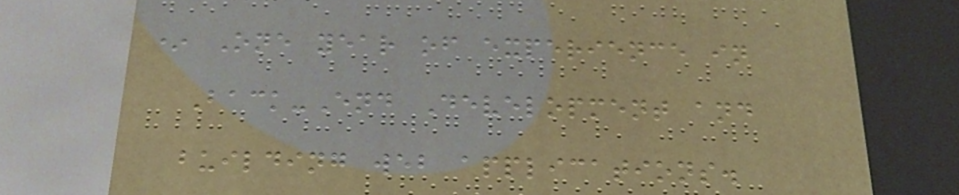* One year of experience in
Back-End Development and
building web applications.
